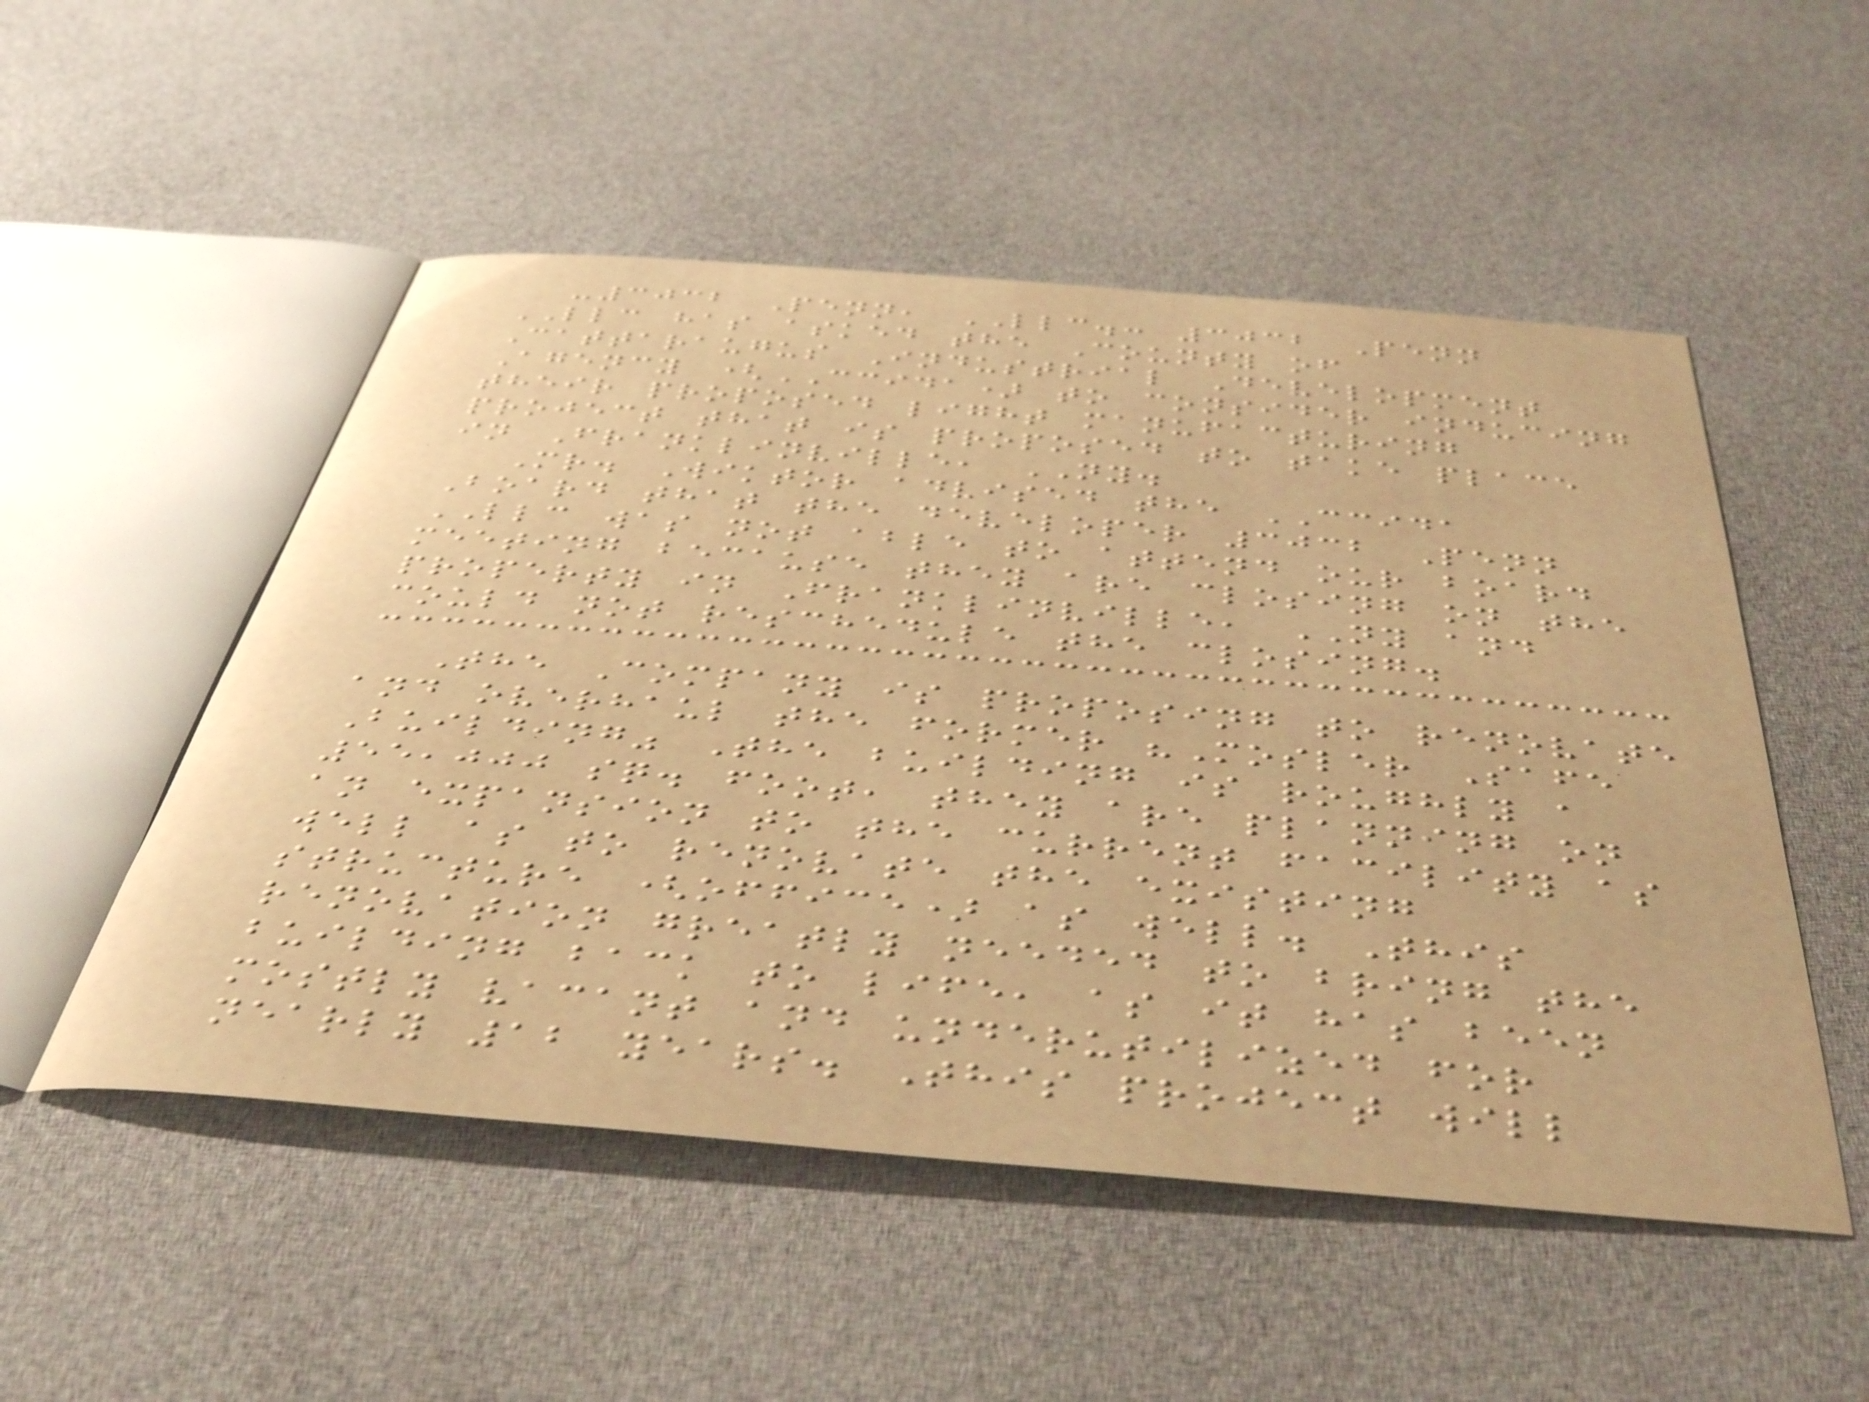-3032 Penn, LLC.: 3032 Penn
LLC has asked the County of
Cattaraugus Industrial Development
Agency (CCIDA) to consider inducing
their proposed light manufacturing
project that is proposed to take place
in Franklinville, NY.
Mr. Wiktor advised the CCIDA
Board that the developer 3032 Penn
LLC was not able to attend our board
meeting because they are closing on the
property in Franklinville, NY and
could not reschedule the closing.
The Company is proposing to renovate
and overhaul the former "Mosler Safe
Building" The building is roughly a
55,000 sq. foot, they are planning on
an expansion to the current facility as
well as to renovate the existing
structure (office) as well. This
renovation greatly needed to bring the
building back to life, as it has been
mostly vacant and underutilized for
nearly 12 years. This project will
